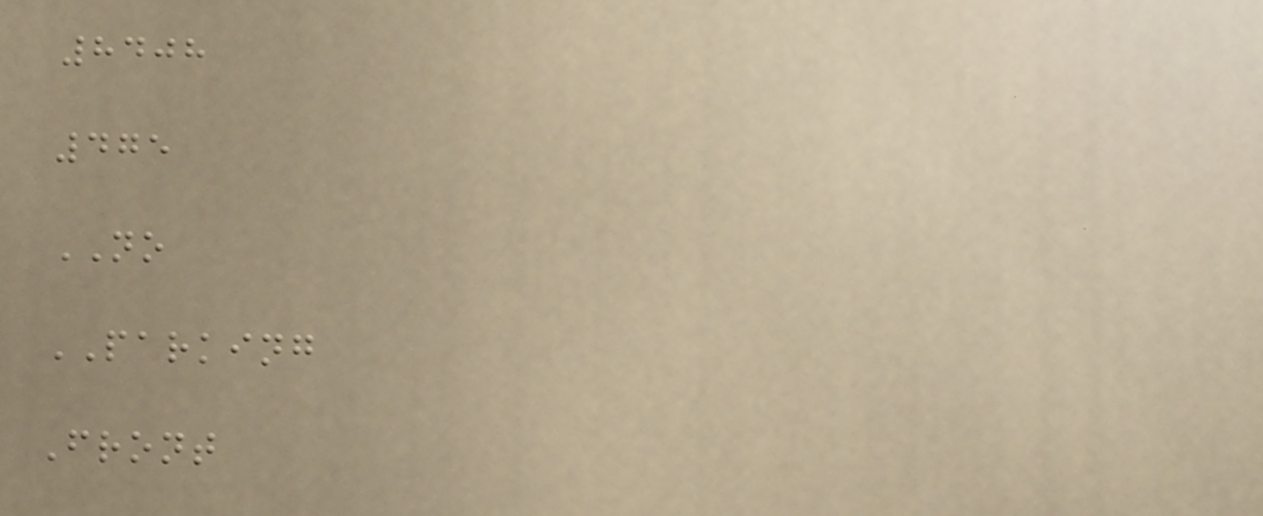8408
475
NO
PARKING
Front
